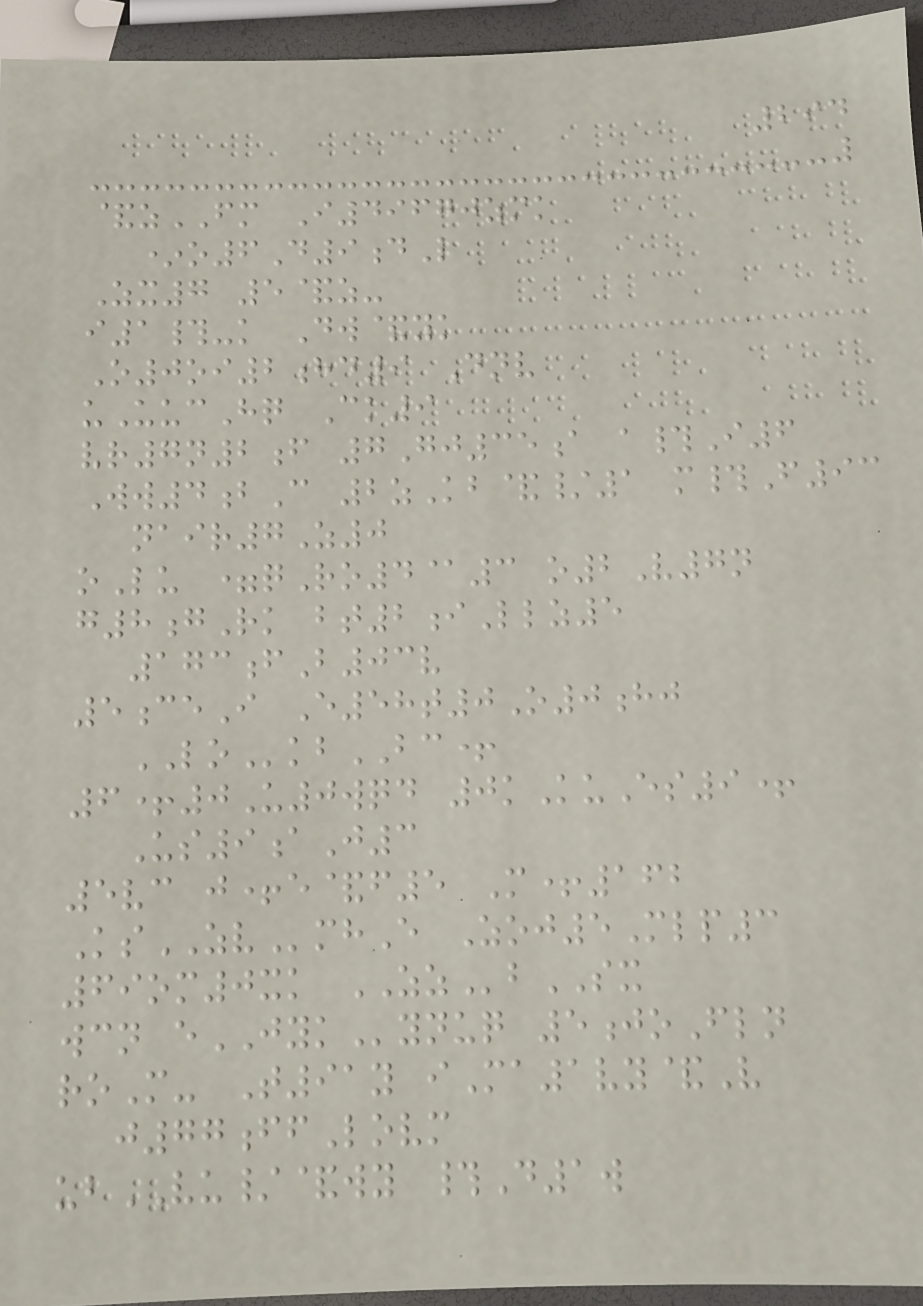294
&zFM I49670zmk
*o6D9dL
Zx7 5&z-
i1#-k Dw&yk
O0oi2hd9 Dnv
uUucHq Ck9
vr7n2f 7Gj35a a#I6
Ww4bC 2zKb&/1 m#F93
nair7Z0
oLu =qRo4@3 o2V7n
g8gRk bt2iLlz5
173fB03v
5ceI E58t0O0hj
LOkbBC+
6+0U0wqd 0kKuEs9+
Us9aJ3
5vc j+e&f5 M+162
KsZVmhE Zoj5Mlp3
69om0xk ZZbSX
wcn eJYKynuq 5joFln
roM- T91y iMa1vy&V
j77ffLovm
ubVU/&wy #D1w
